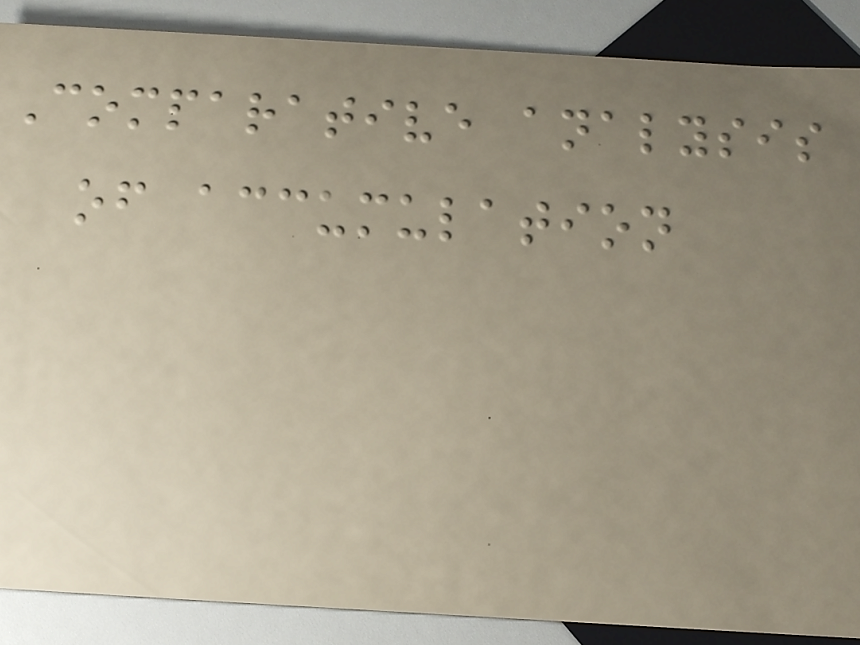Comparative analysis
of accumulation
